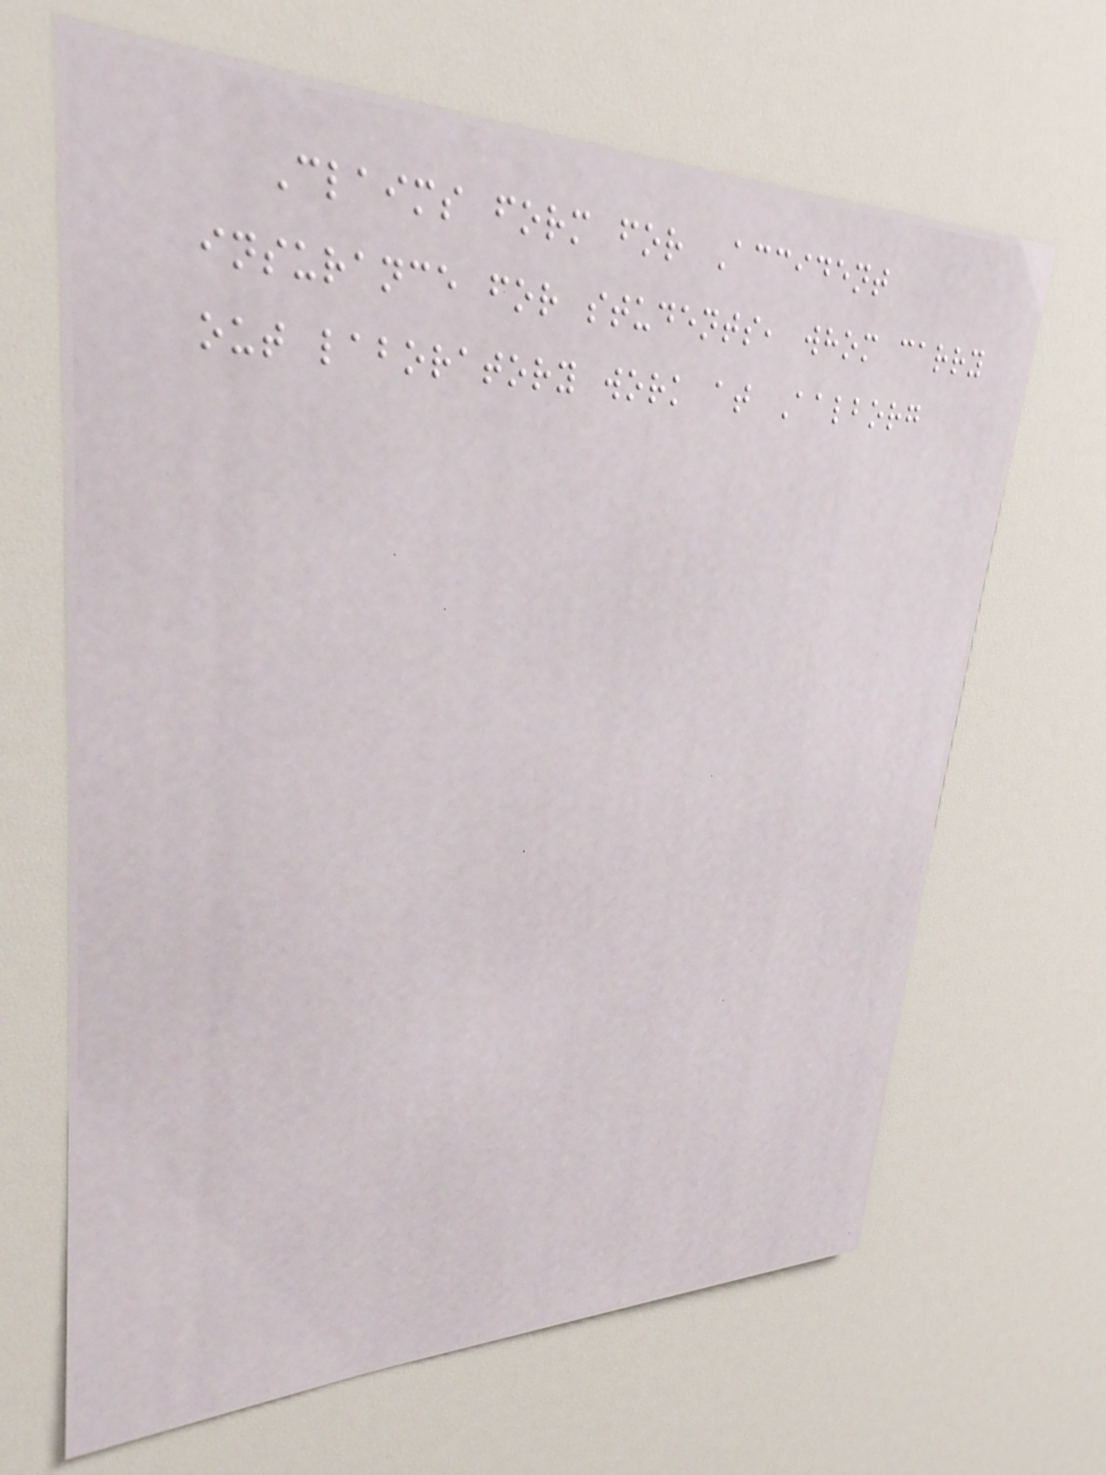Claims form for Accident
insurance for students, whom carry
out laboratory work at Aalborg
